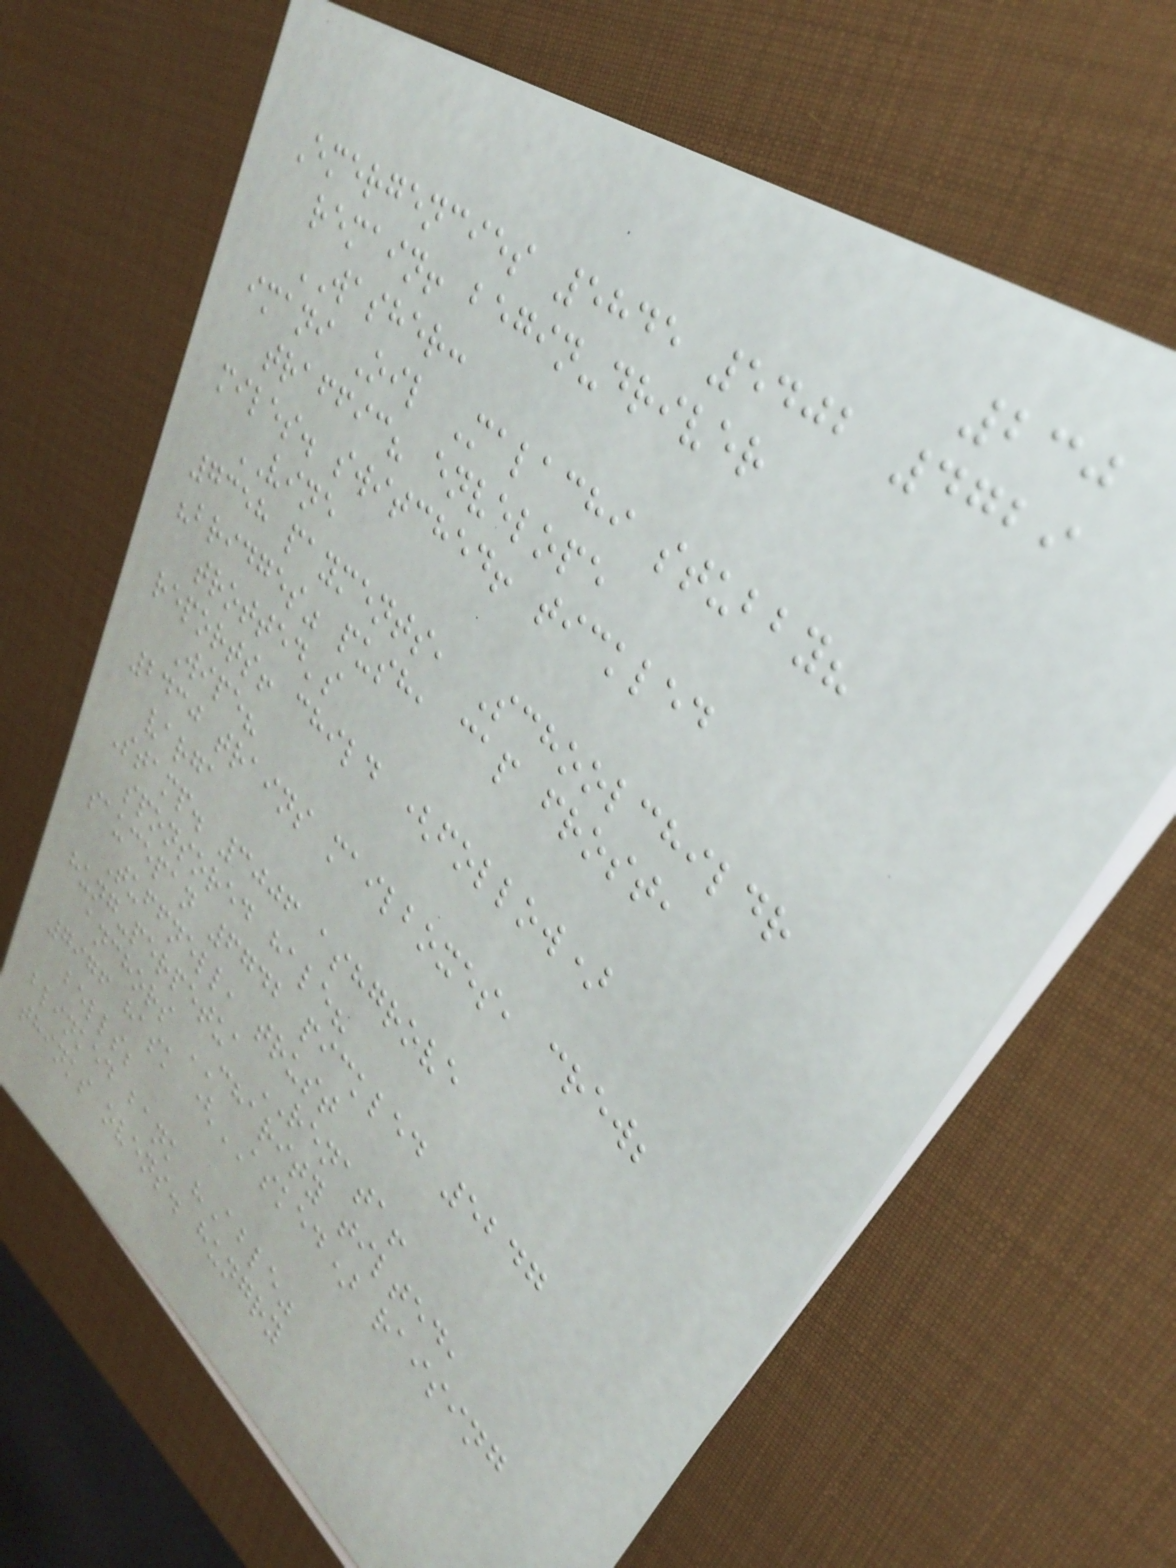230
Emergencies 5845 5402 4729
remain! begin-driver
WASHER:
imani Oil Malachi stubby?
traffic? envelope
miles. switched! tickled
VINE
7358 payments, Schoolchildr
"bridges" push, cap frost,
trotted's
reports! child (follow)
Wipe?
2430 trains mailboxes, crew;
varga
Stamp. 3006 ashgrove
sponsored hale?
saucepan 6742 pickled 5247
Tuffnell, trust
hung-perpetua RENATA!
anchors CHARITY tilted,
7976 hask (ASKED) raising
bells;
blinked bank "Able"
thinks ovens. hungry
